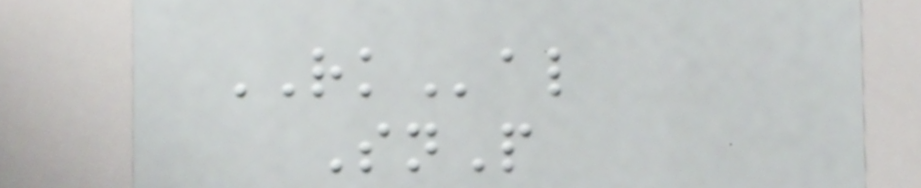RKal
SnP
